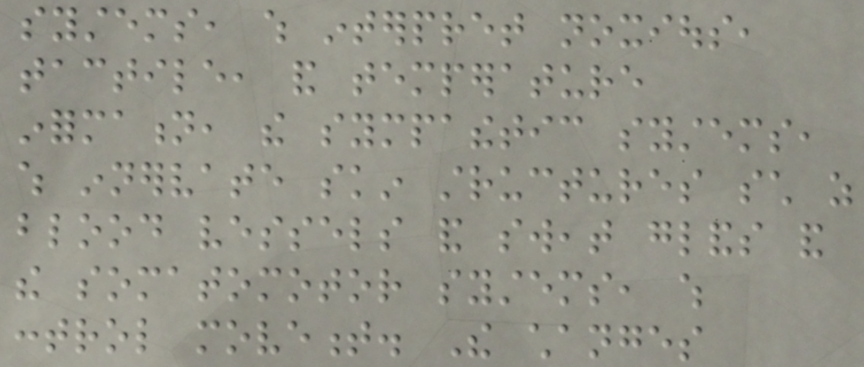systems, which interpret noxious,
tactile, and temperature
information, the sympathetic systems,
which innervate skin structures such as
blood vessels and sweat glands and
the somatomotor systems, which
control movement. The changes
